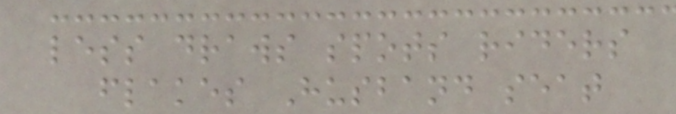less draws spots riders
flakes Husband seat
